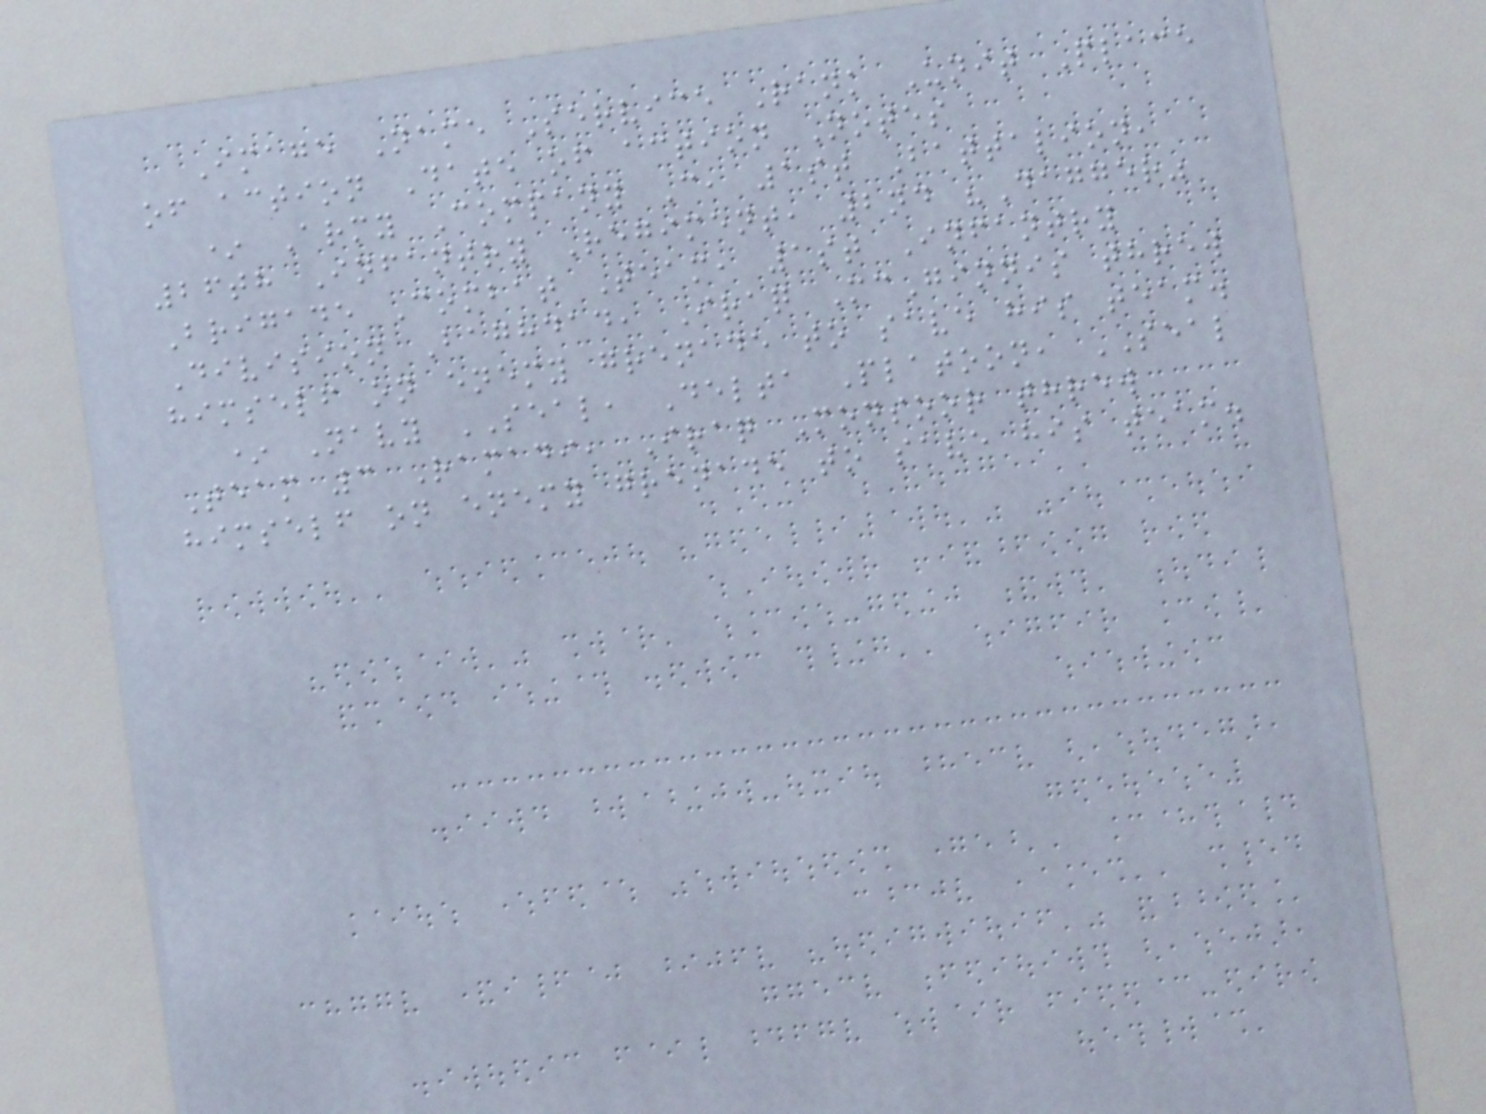Image Name Service Rank Unit Place
of action Date of action Notes
* Army Company C, 1st Battalion,
26th Infantry Regiment, 2nd "Dagger"
Brigade Combat Team, 1st Infantry
Division Baghdad, Iraq McGinnis threw
himself on enemy grenade to save his team.
* Navy SEAL, Delta Platoon, SEAL
Team 3 Ramadi, Iraq Monsoor threw
himself on enemy grenade to save his team.
